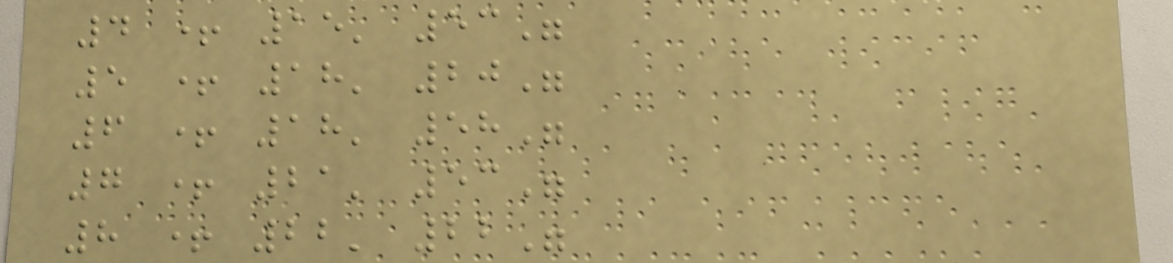4 + 15' 53"
5 + 18' 20"
6 + 18' 58"
7 + 21' 53"
8 + 22' 22"
